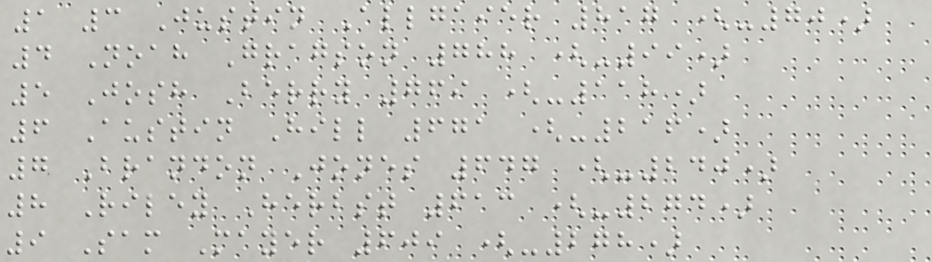1 3 Justin Allgaier 817 (-70)
4 Noah Gragson 788 (-99)
5 Josh Berry 769 (-118)
6 Austin Hill 671 (-216)
7 Brandon Jones 647 (-240)
8 Riley Herbst 613 (-274)
9 Sam Mayer 609 (-278)
